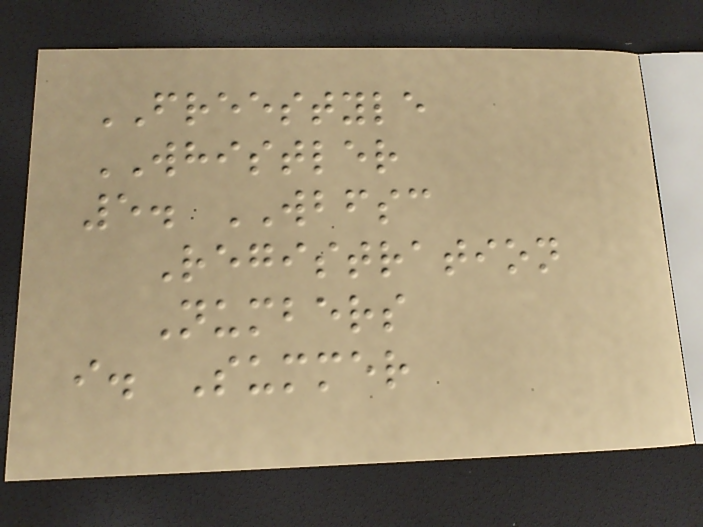FREESTYLE
WHISTLER
5. WBFSC
Registration
Numbers
i. Summer
